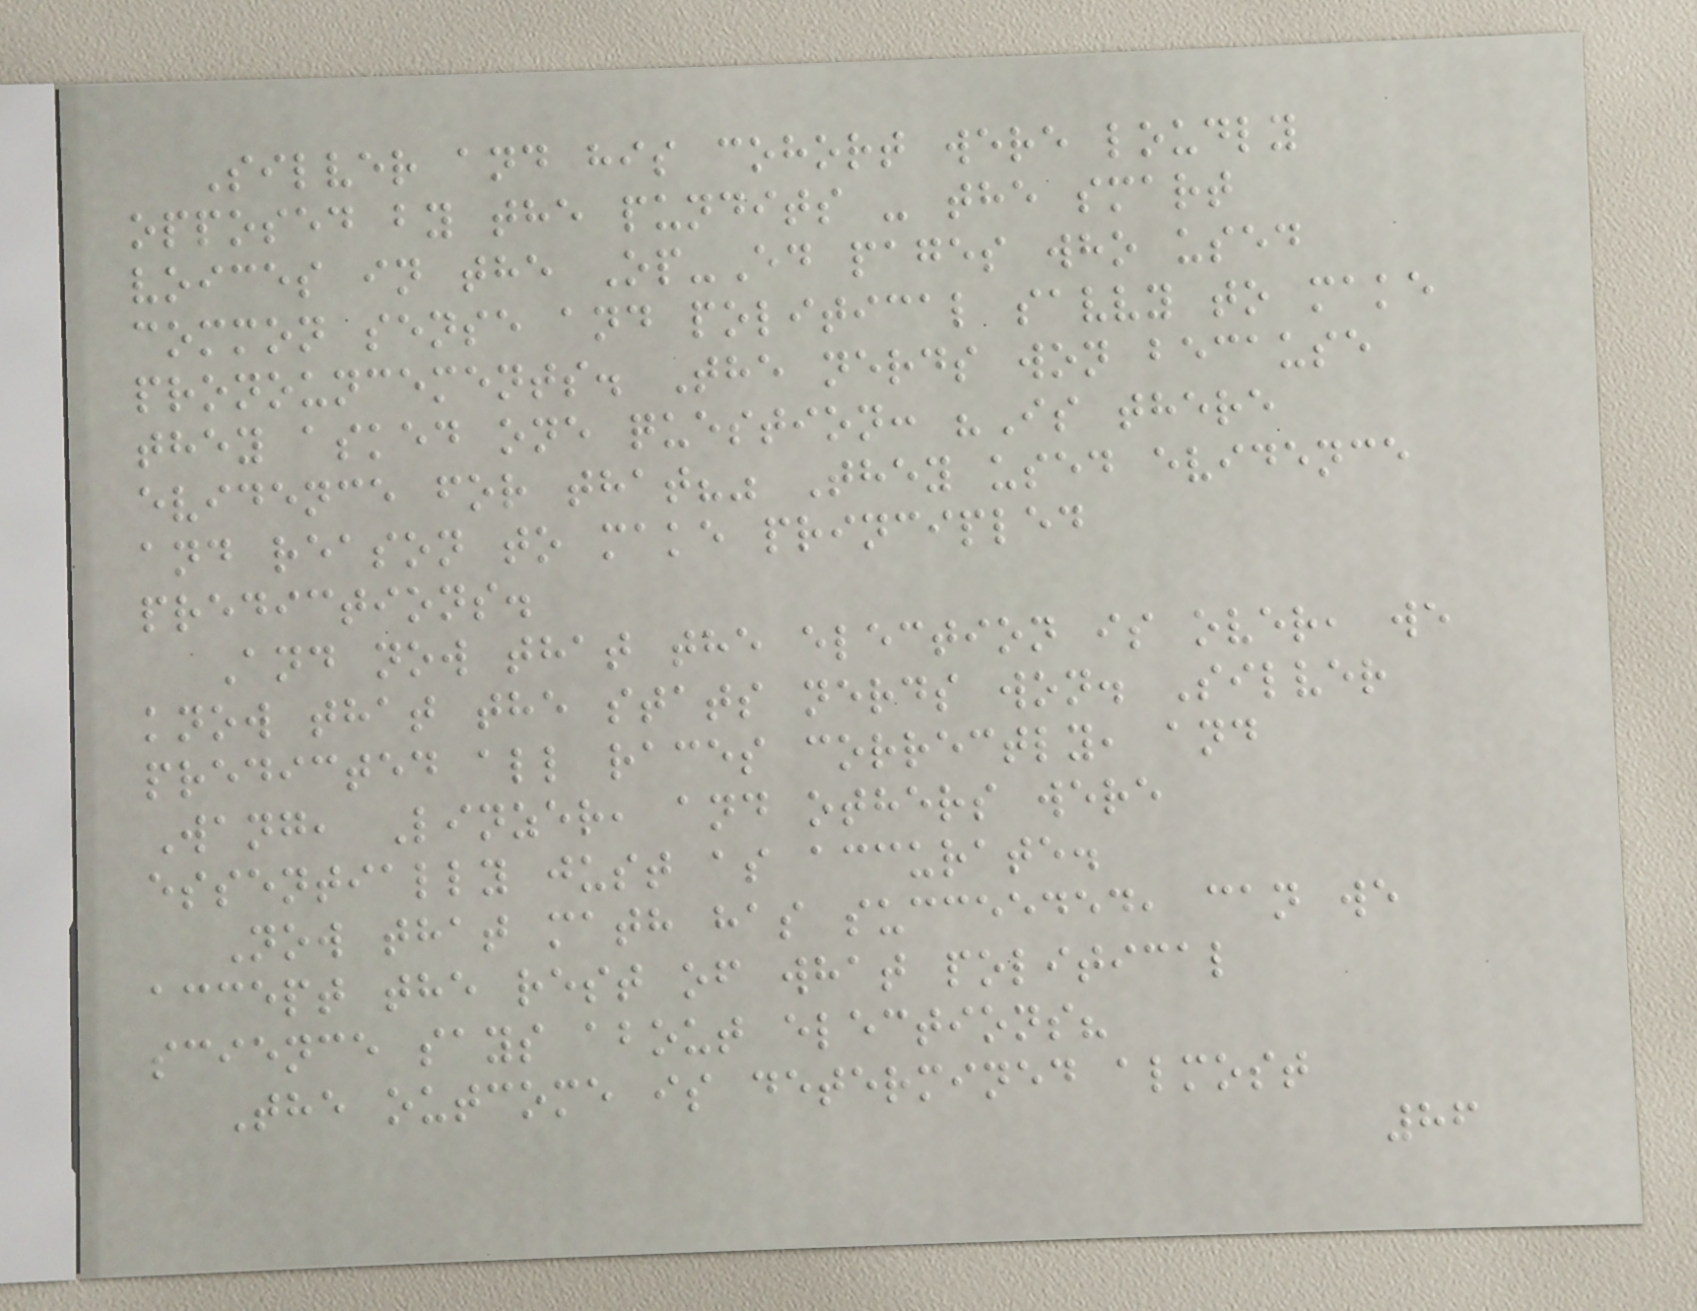Silver and his cohort were loudly
opposed by the pundits - the smart
voices in the Op-Ed pages who used
common sense and political savvy to make
pronouncements. The nerds won because
they asked one question: "Is there
evidence for that?" They used evidence
and reason to make principled
predictions.
And now that the election is over, we
know that the stats nerds won. Silver
predicted all races correctly, and
Wang, Linzer, and others were
essentially just as accurate.
Now that math has succeeded, can we
accept the rest of what political
science says about elections?
The outcome is determined almost
86
